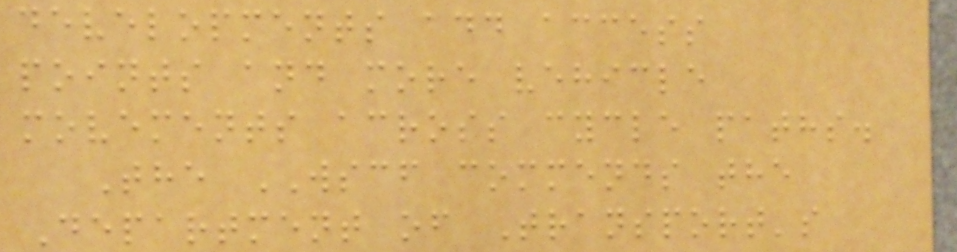developments add access
points and more vehicle
movements across cycle paths.
The WSCF commends the
Department of Transport's
